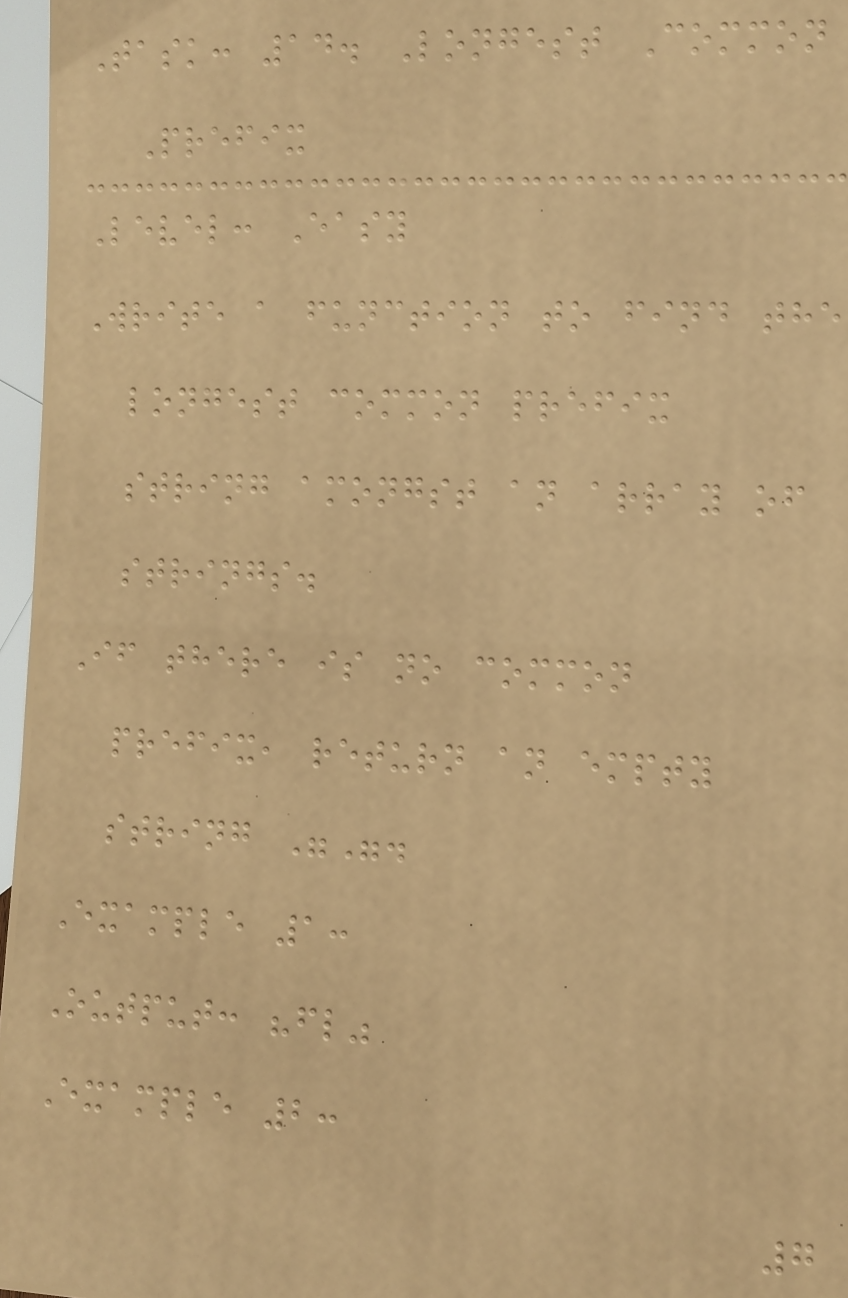Task: 14. Longest Common
Prefix
Level: Easy
Write a function to find the
longest common prefix
string amongst an array of
strings.
If there is no common
prefix, return an empty
string "".
Example 1:
Output: "fl"
Example 2:
7
